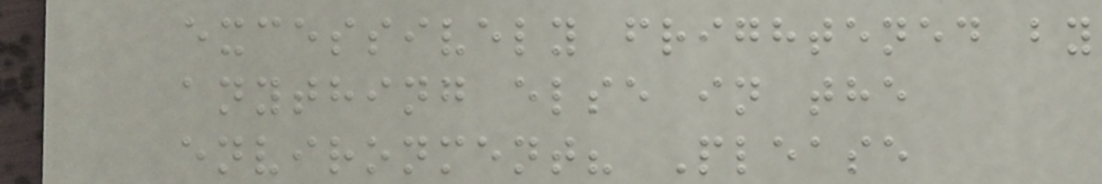excessively frightened by
anything else in the
environment? Please
